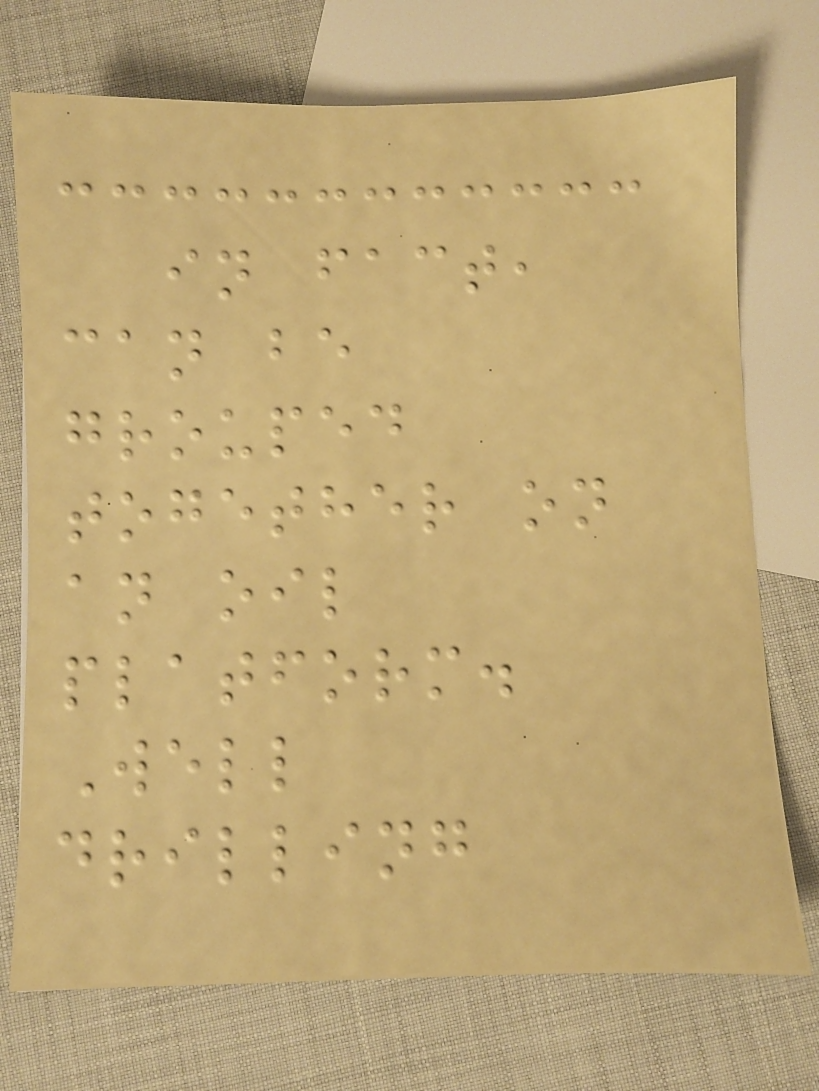in fact,
can be
grouped
together on
an oil
platform.
Well
drilling
